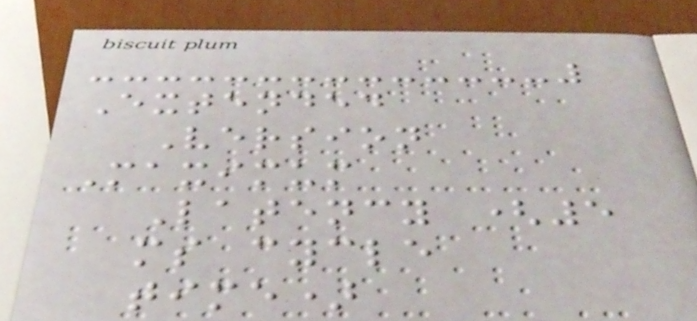Extended
Version
Maximum
Latency (5
ms cycle
time)
